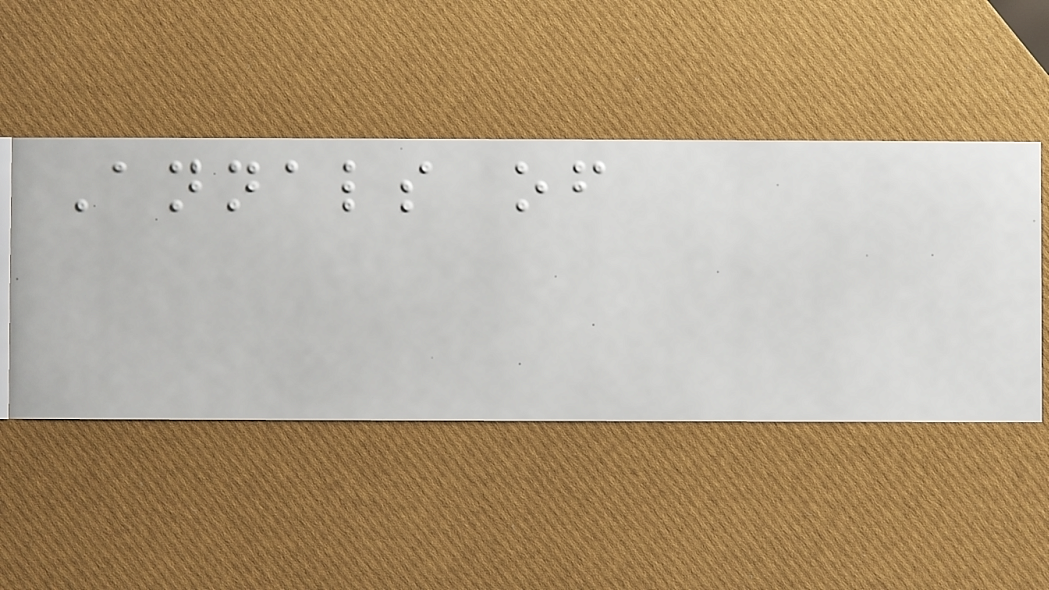Annals of
